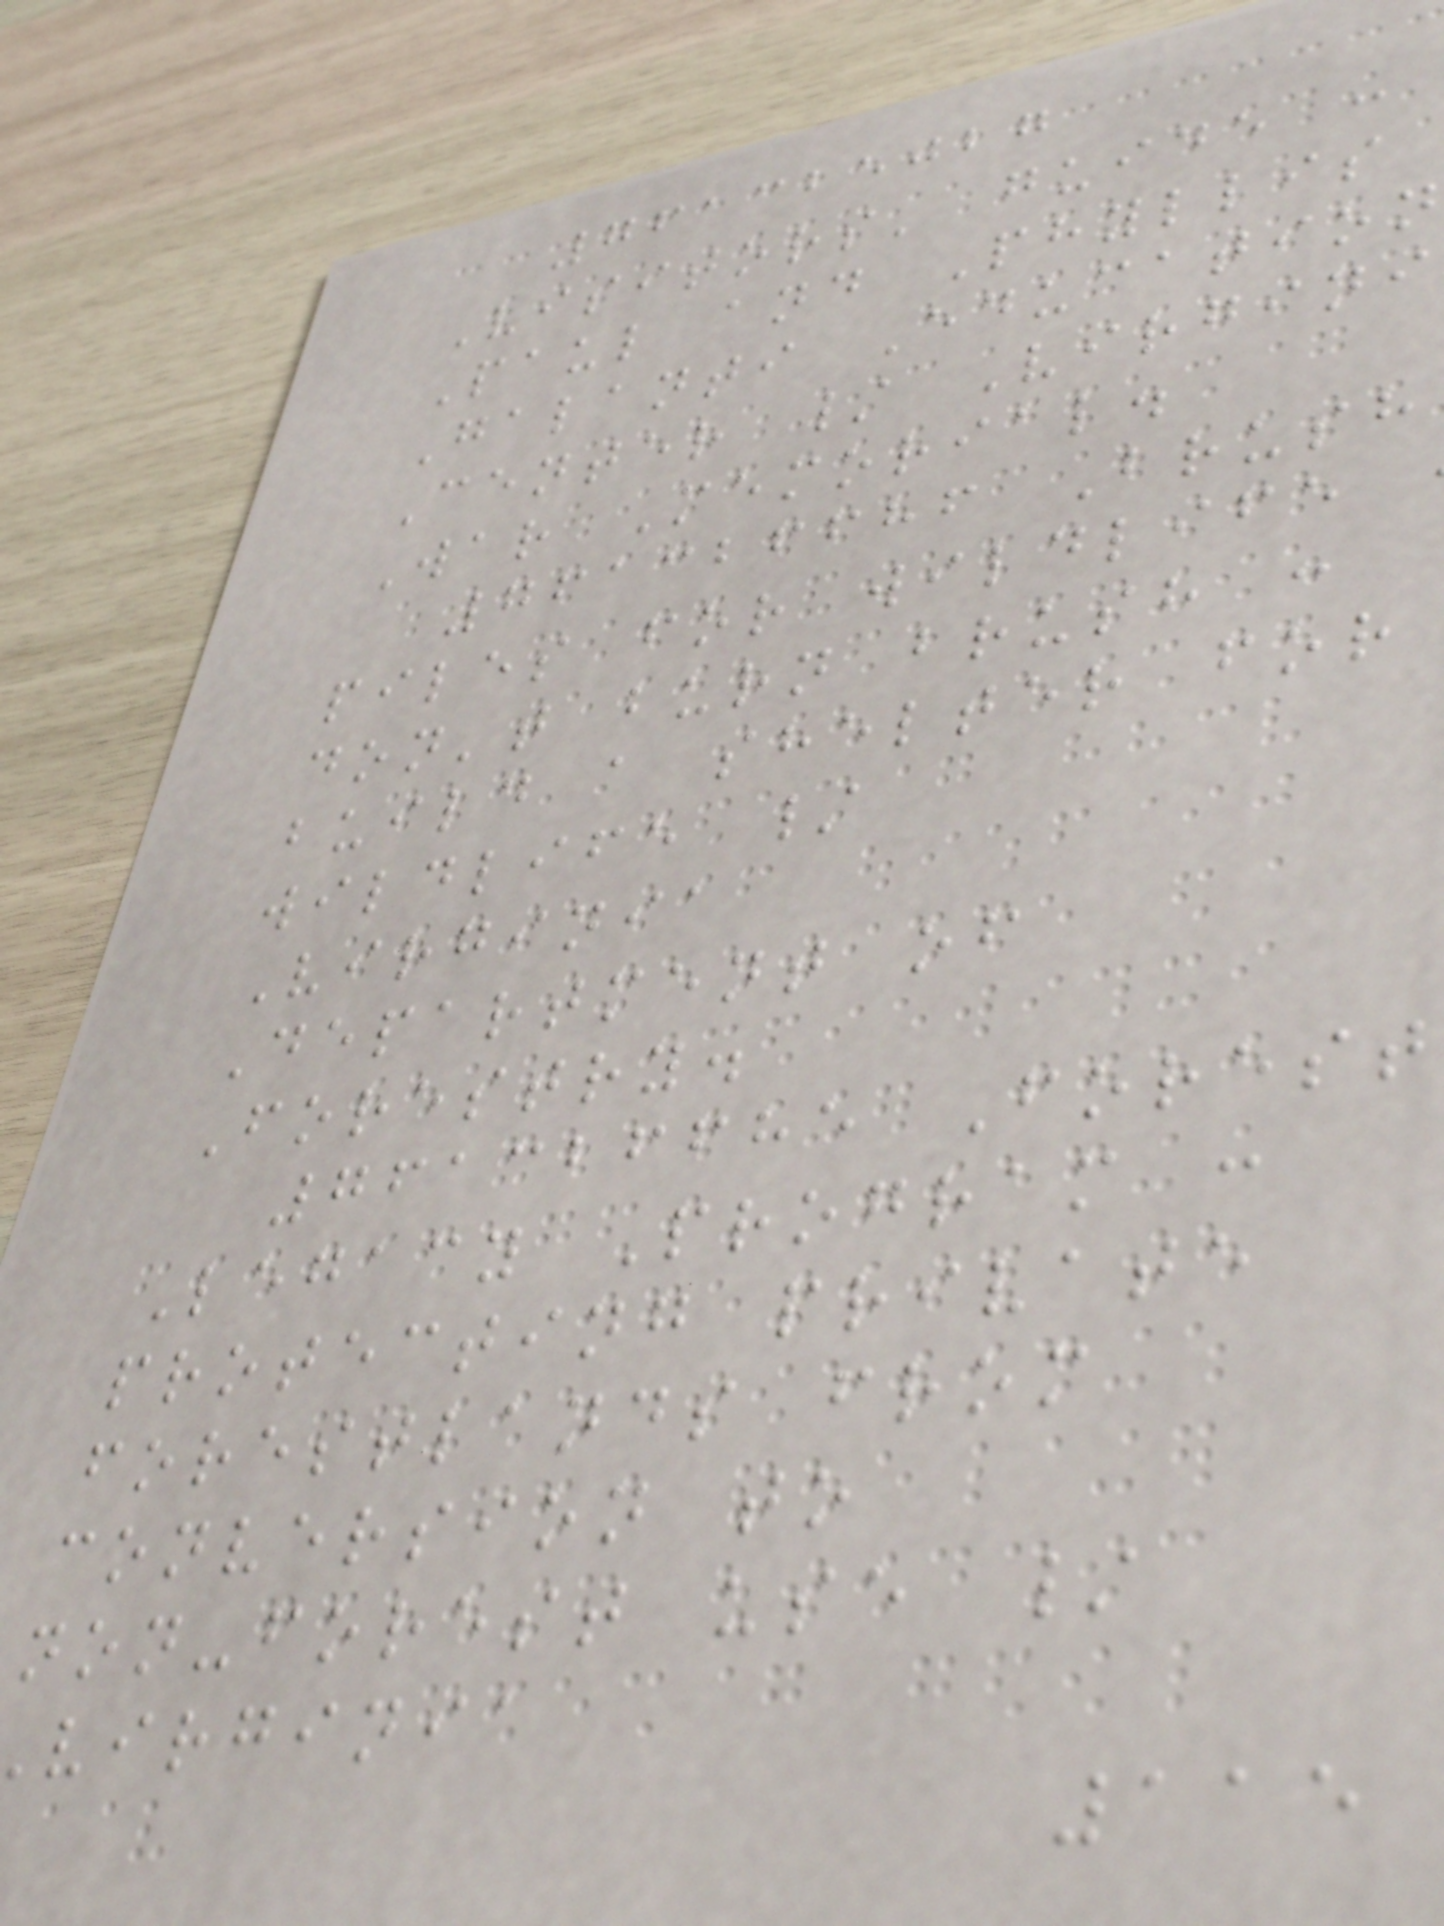761325027
Visitors' guide :
Paul and Phyllis
Galanti Education
Center / Virgini
War Memorial.
761326686 Brush
piles for wildlife
don't burn brush :
build a shelter for
wildlife /
Virginia
Department of
Forestry.
761326685 Forest
Legacy Program :
protecting private
forestlands from
conversion to
non-forest use /
virginia
115
